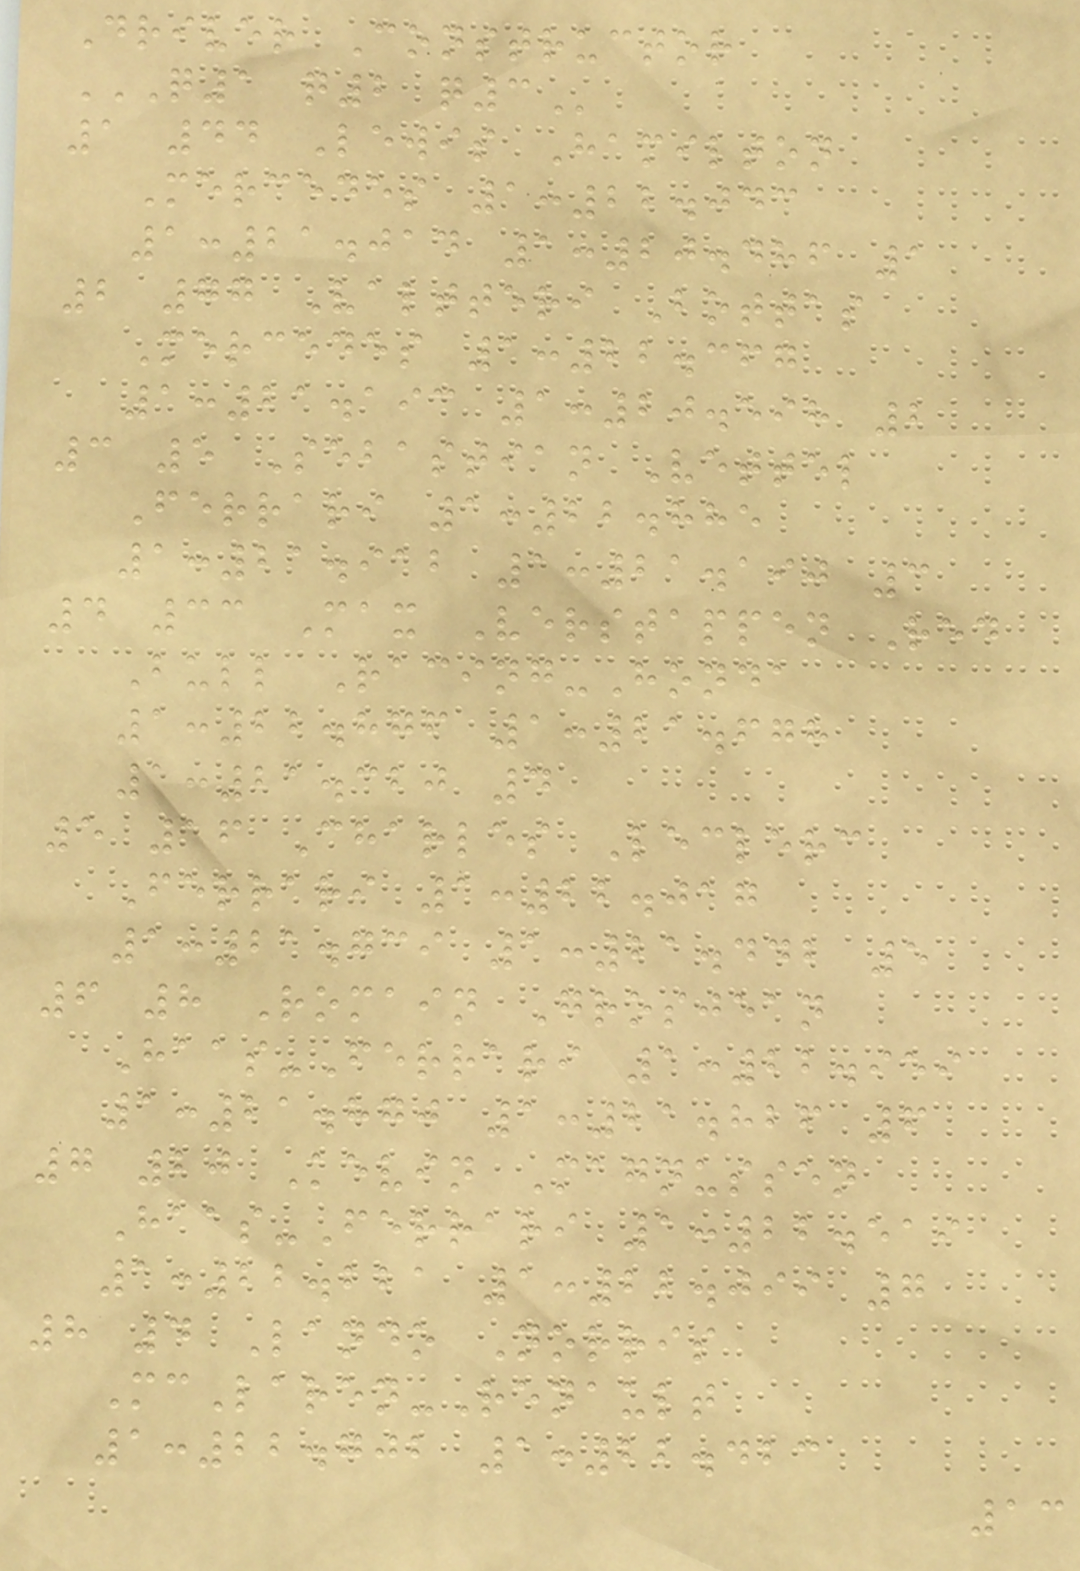Driver Constructor
Q1 Q2 Q3
1 44 Lewis Hamilton
Mercedes 1:22.043
1:21.014 1:20.486 1
2 77 Valtteri Bottas
Mercedes 1:22.367
1:21.193 1:20.598 2
3 5 Sebastian Vettel
Ferrari 1:22.885
1:21.912 1:21.190 3
4 33 Max Verstappen Red
Bull Racing-Honda
1:22.876 1:21.678
1:21.320 4
5 16 Charles Leclerc
Ferrari 1:22.017
1:21.739 1:21.442 5
6 8 Romain Grosjean
Haas-Ferrari 1:22.959
1:21.870 1:21.826 6
7 20 Kevin Magnussen
Haas-Ferrari 1:22.519
1:22.221 1:22.099 7
8 4 Lando Norris
McLaren-Renault
1:22.702 1:22.423
13
